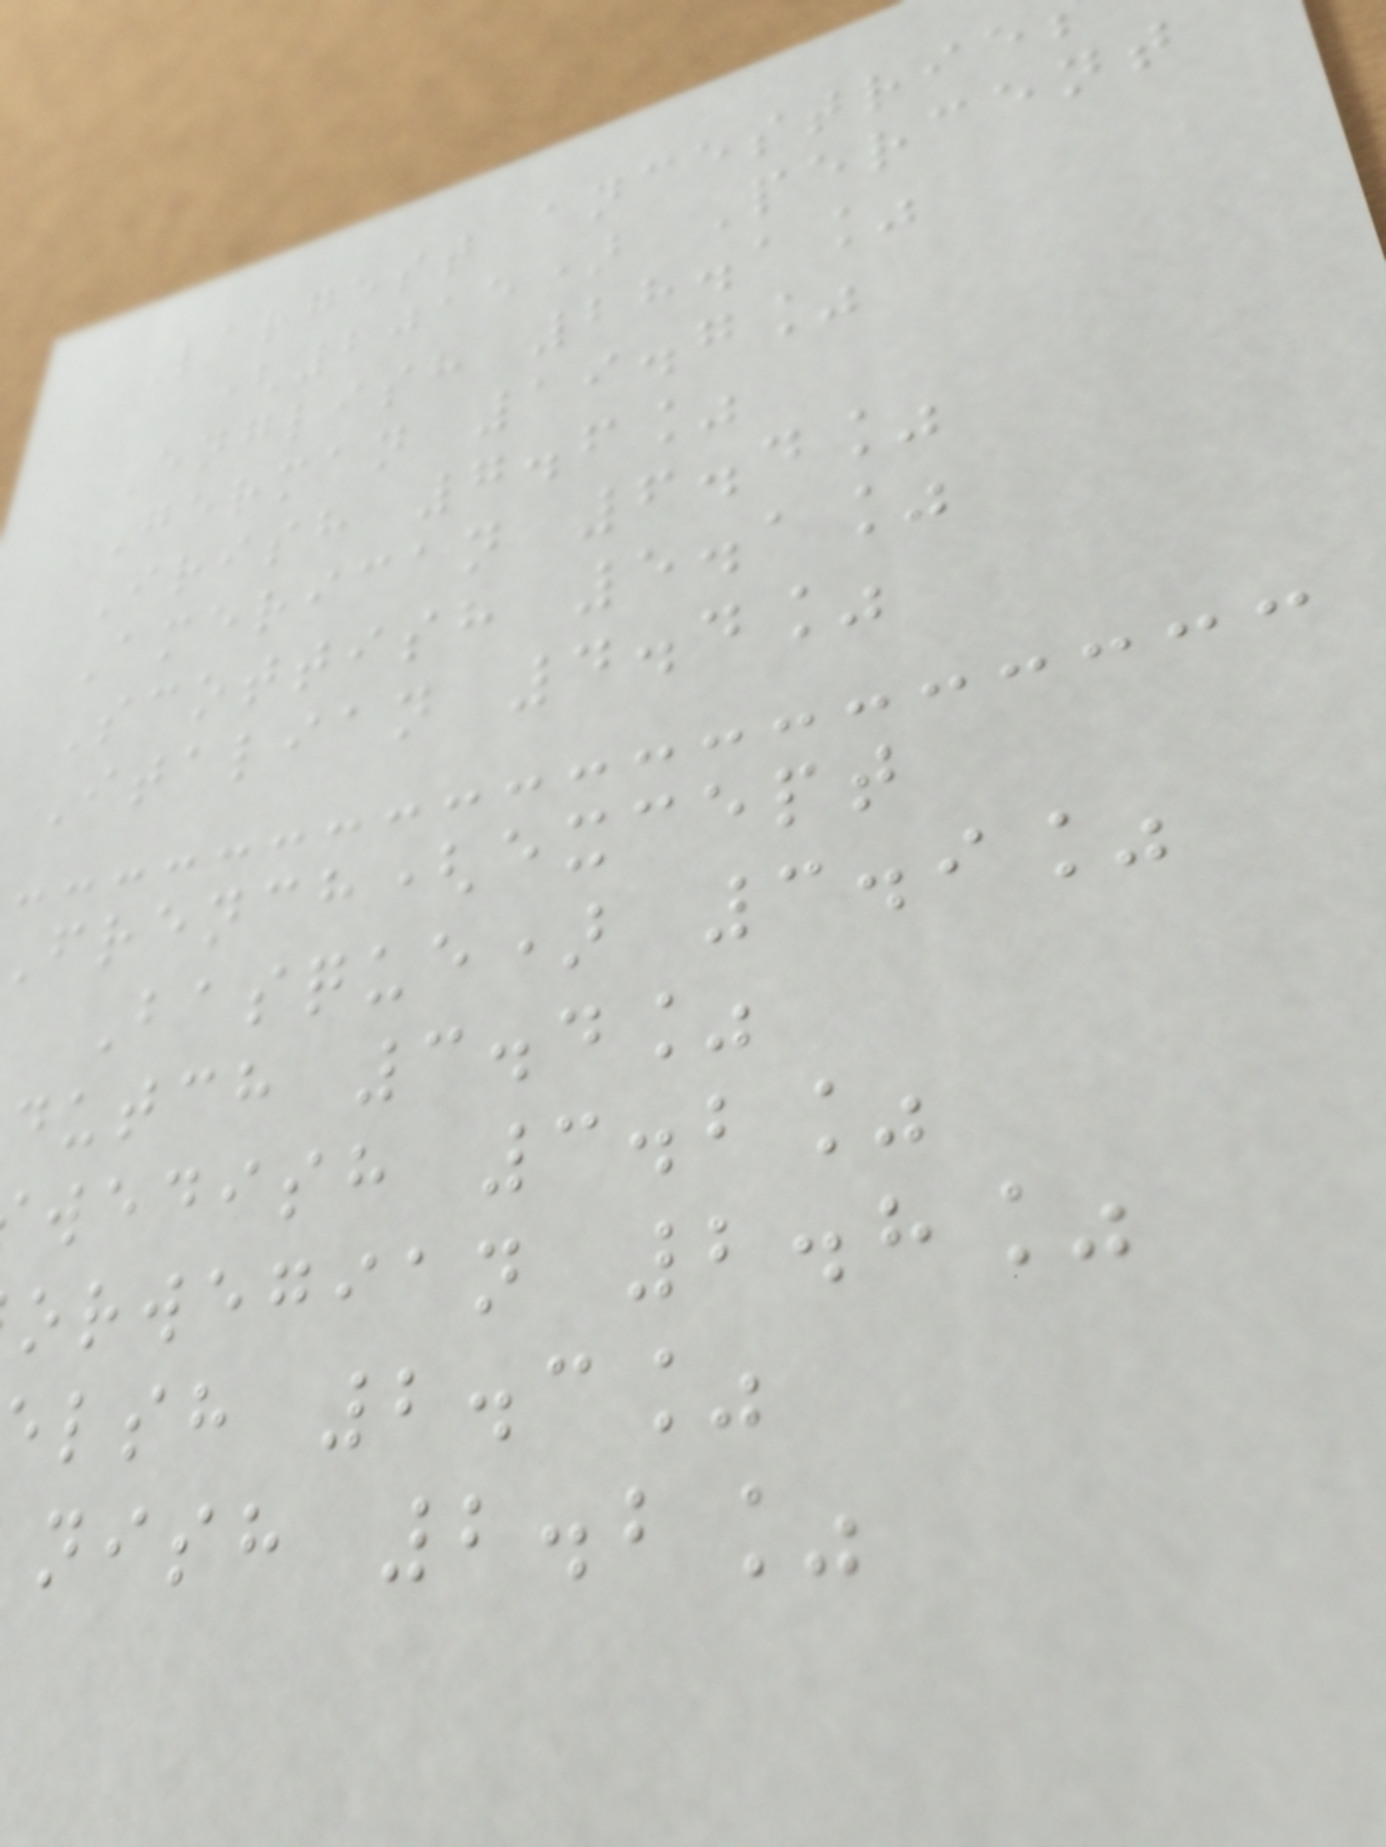Largest ancestrie
(2015) Percent
English 28.1%
German 19.7%
Irish 7.6%
American 6.4%
Scottish 5.1%
Italian 4.4%
french(except
Basque) 3.9%
dutch 3.4%
wedish 3.2%
orwegian 2.8%
lsh 2.3%
nish 2.2%
